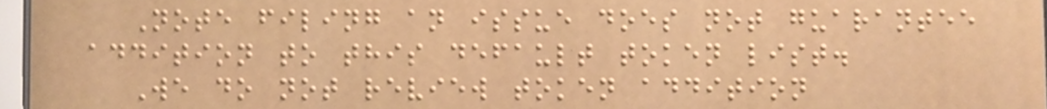Note filing an issue does not guarantee
addition to this default token list.
We do not review token addition
